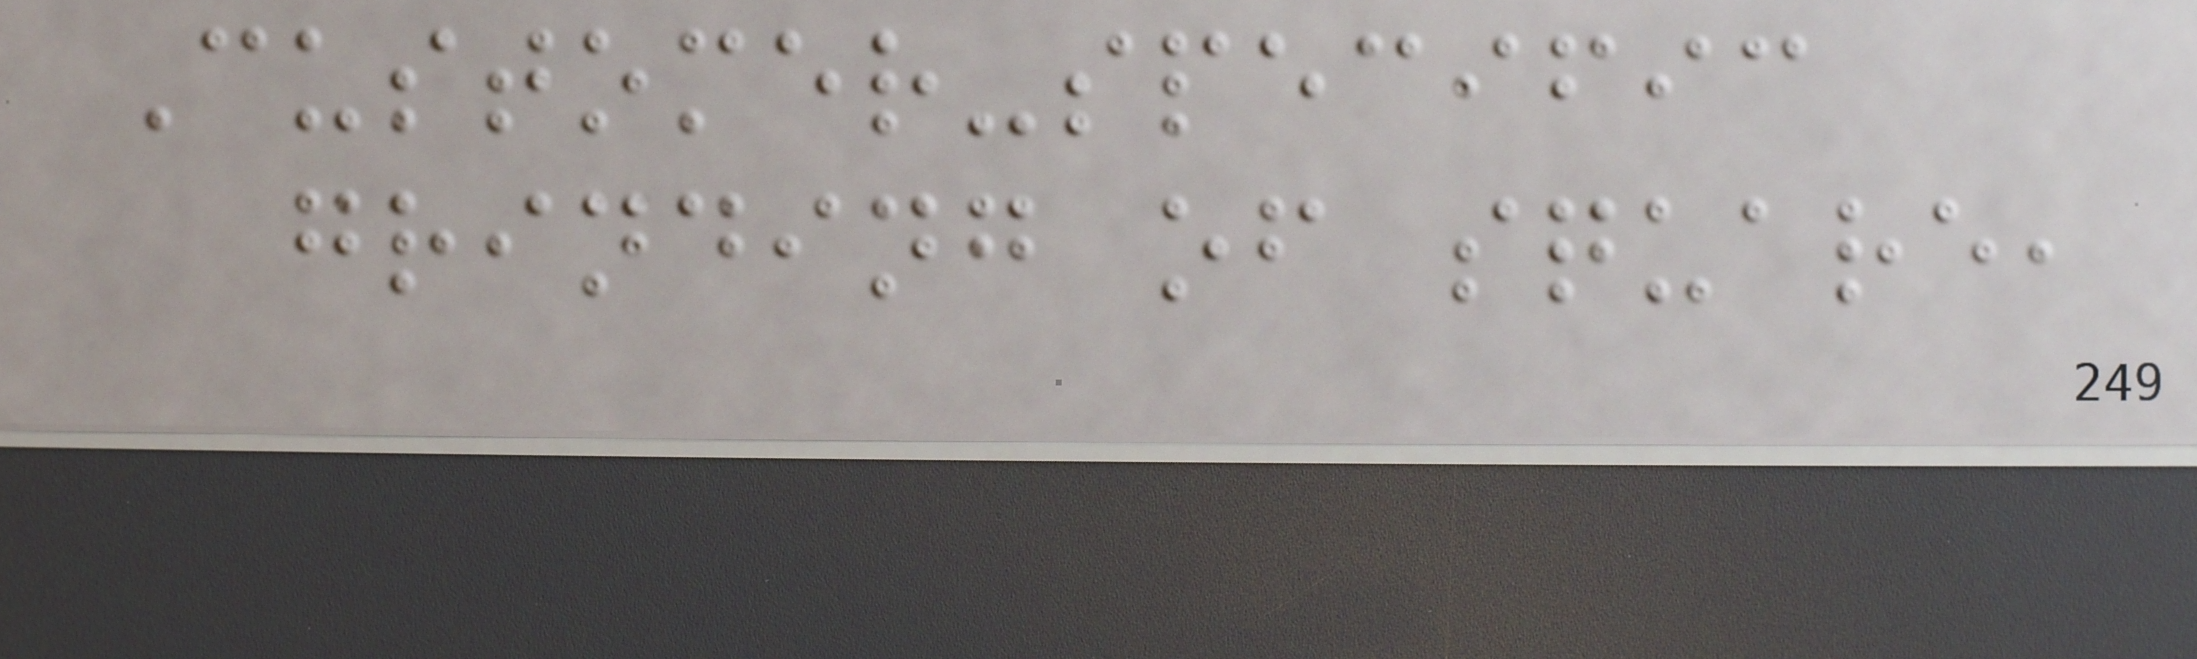Customer-specific
grinding of square,
